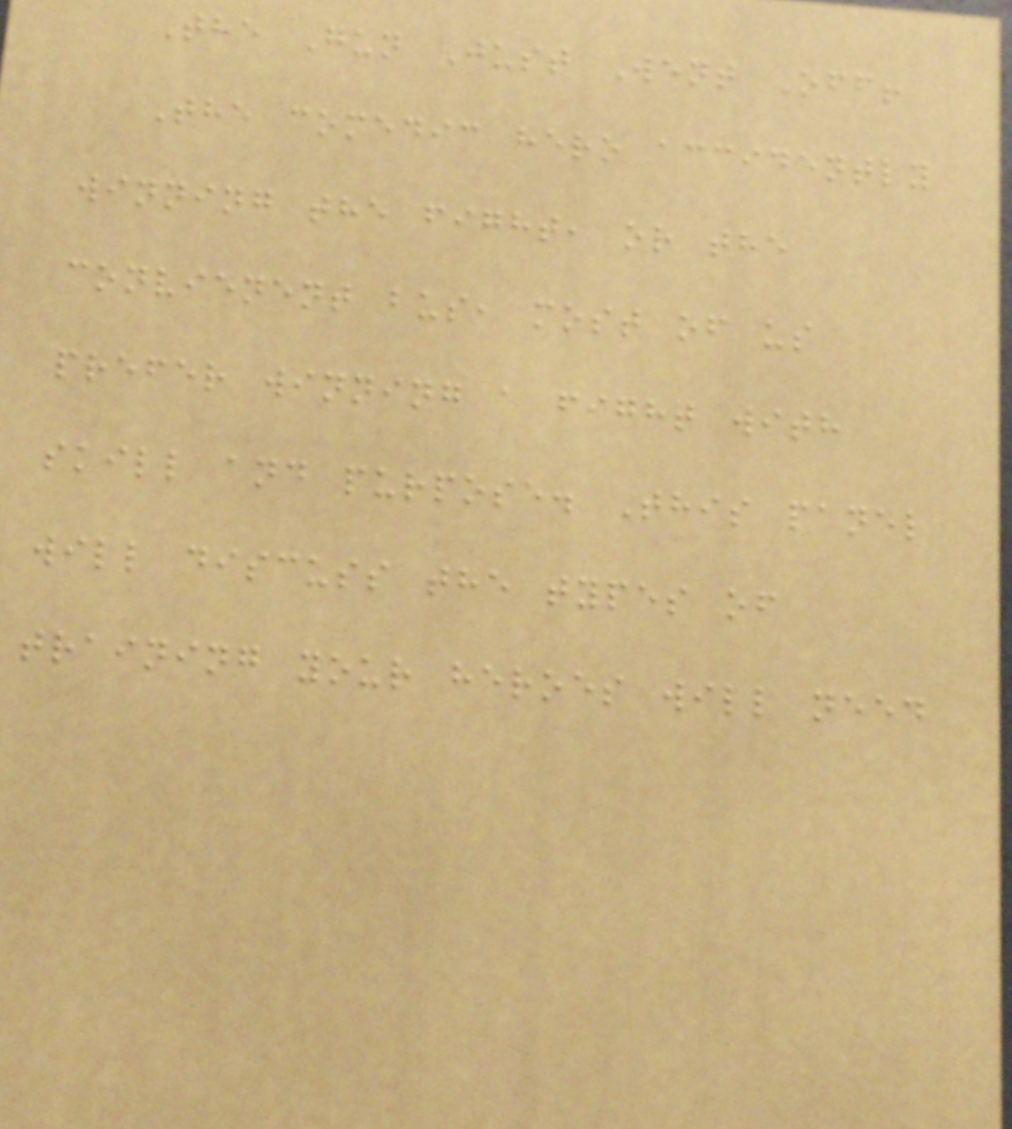The Gun Just Went Off!
The comedic hero accidently
winning the fight, or the
convienent bus, most of us
prefer winning a fight with
skill and purpose. This panel
will discuss the types of
training your heroes will need
